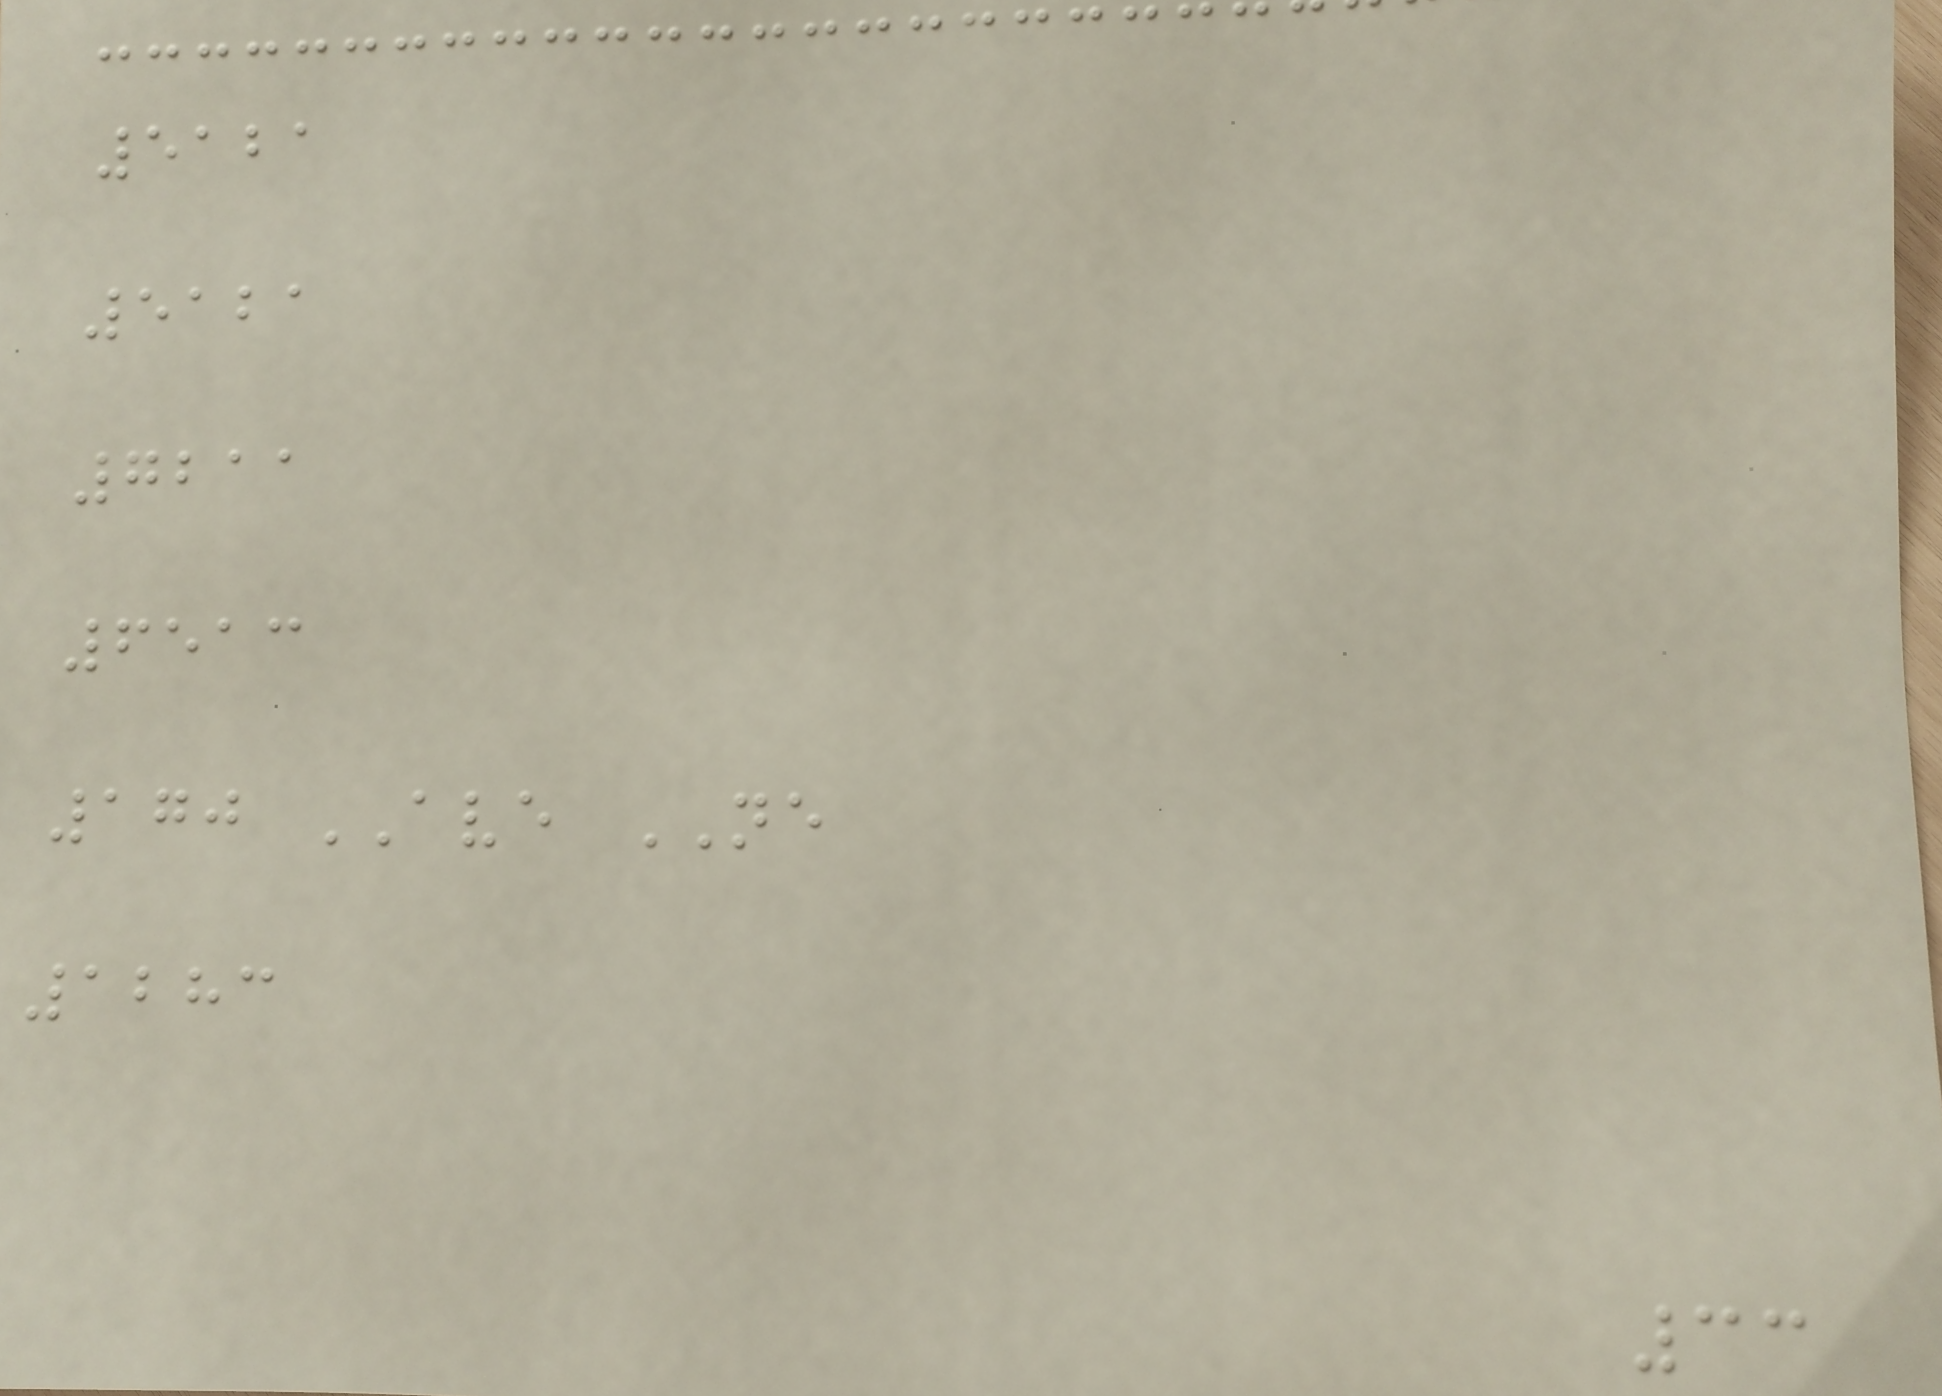5121
5121
7211
6513
170 AVE NE
1283
33
